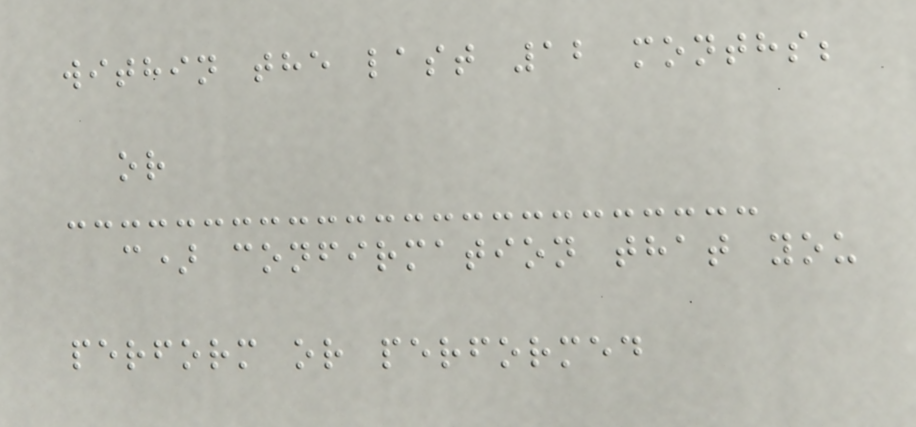within the last 12 months;
or
c) confirmation that you
perform or performed
